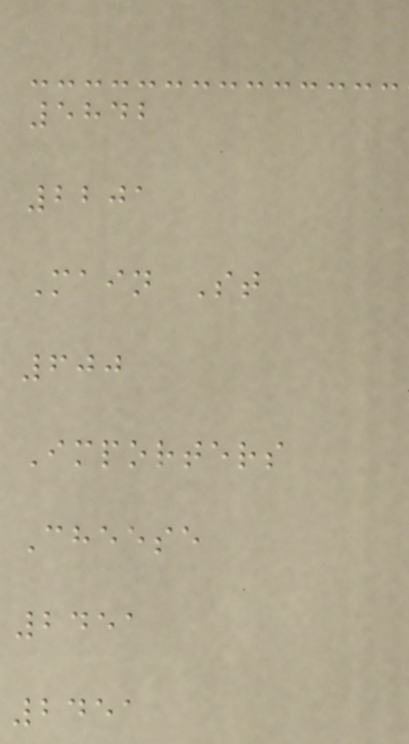5842
2201
Main St
600
Importers
Cheese
2451
2451
